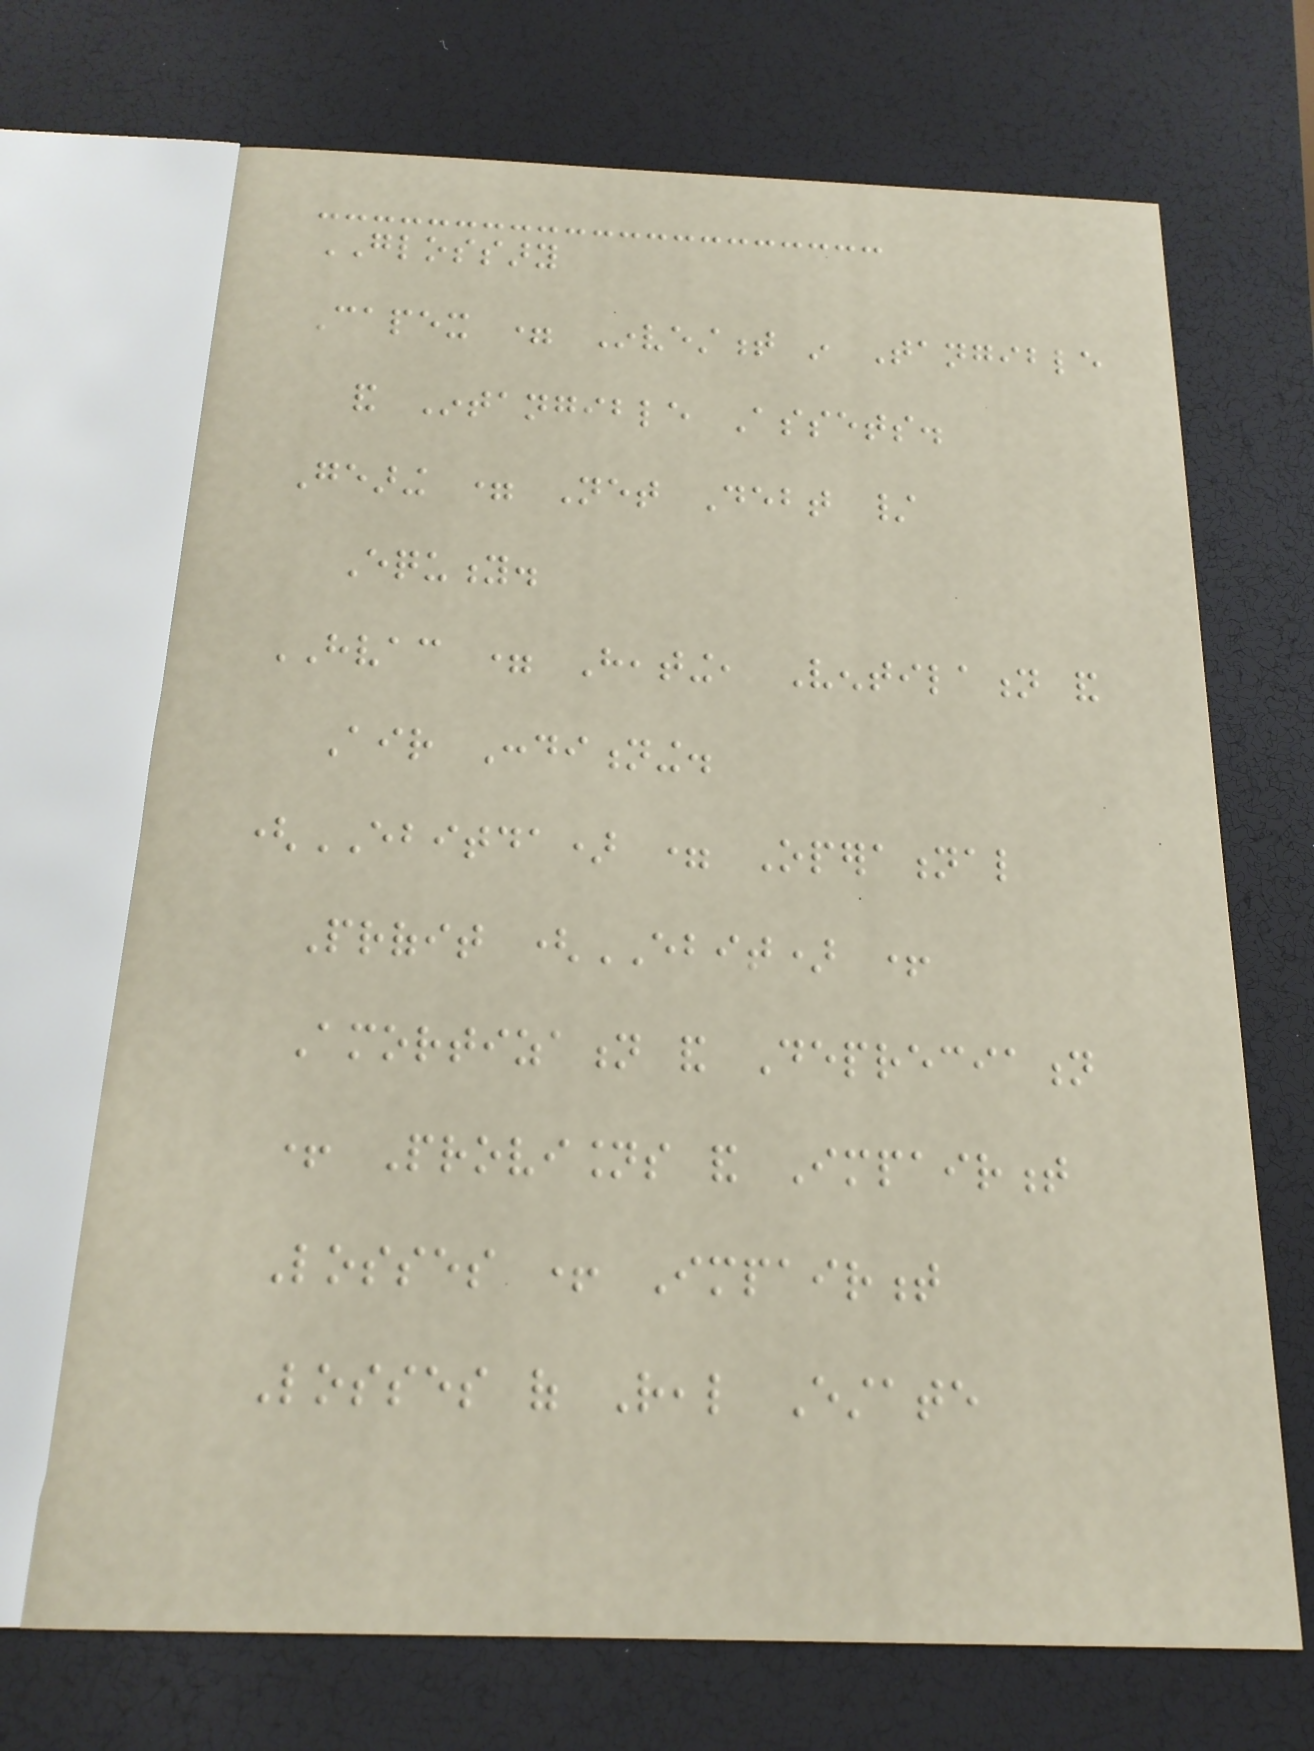GLOSSARY
Capex = Investment in Tangible
and Intangible Assets.
Gearing = Net Debt /
Equity.
HVAC = Heating, Ventilation and
Air Conditioning.
(EBITDA) = Operational
Profit (EBIT) +
Amortization and Depreciation
+ Provisions and Impairment
Losses + Impairment
Losses of Real Estate
